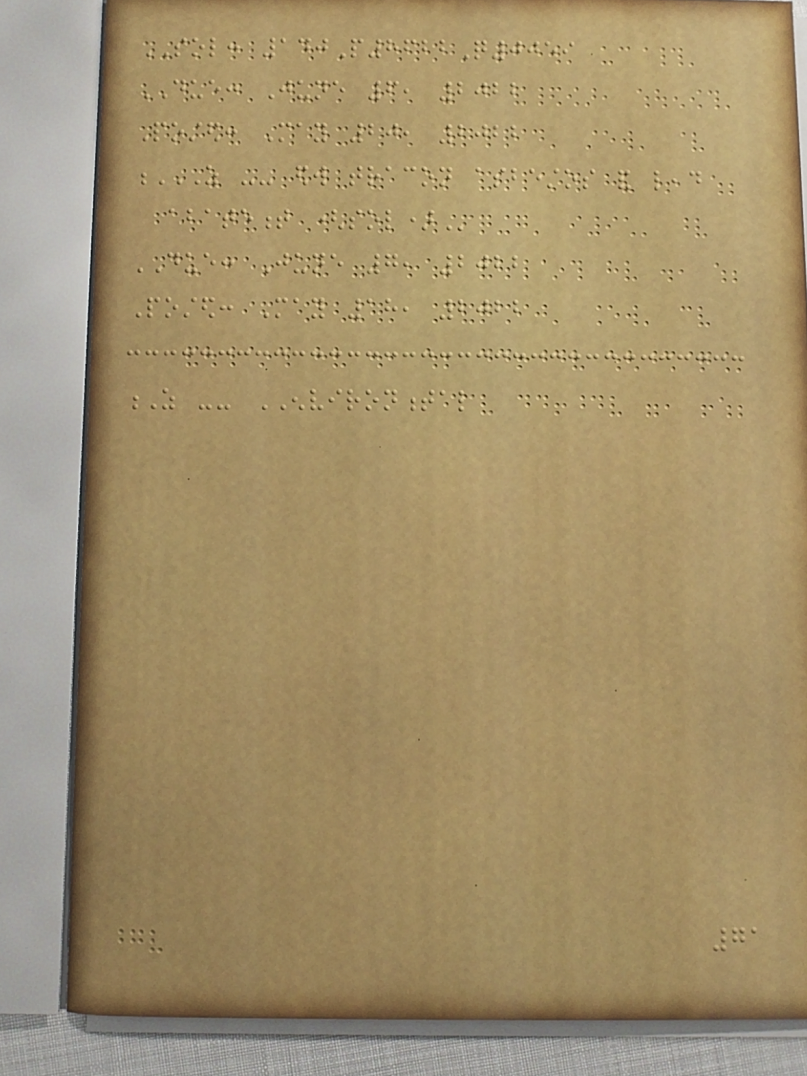SOL: 140P8622Q0059
DUE: June 6, 2022
Posted: May 20, 2022
Z -- EDW TRACON ASBESTOS AND LEAD
ABATEMENT (SOL)
DUE: June 7, 2022
Posted: May 18, 2022
Z -- ENVIRONMENTAL
71
